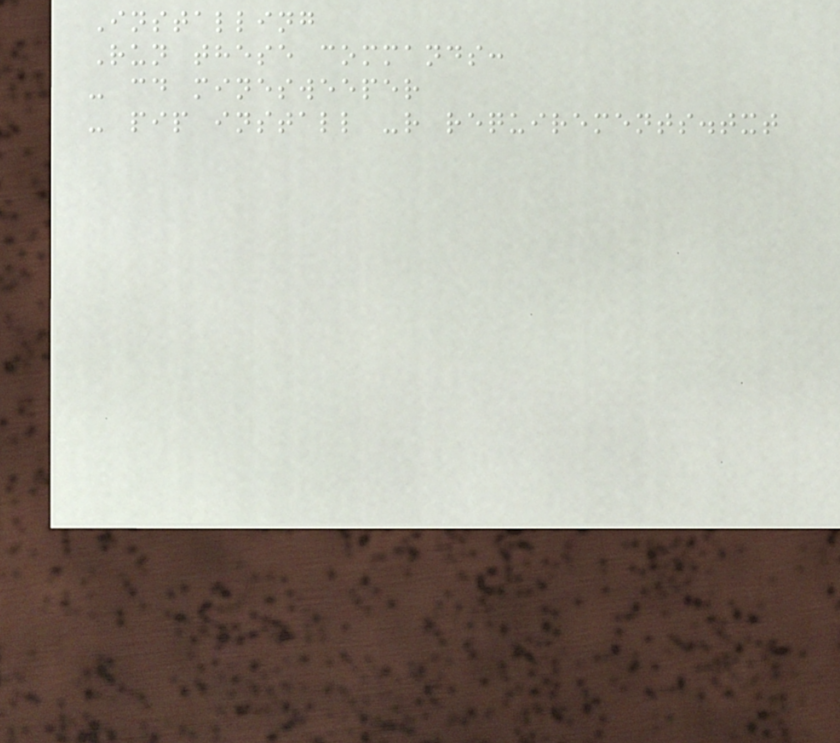Installing
Run these commands:
- cd minesweeper
- pip install -r requirements.txt
